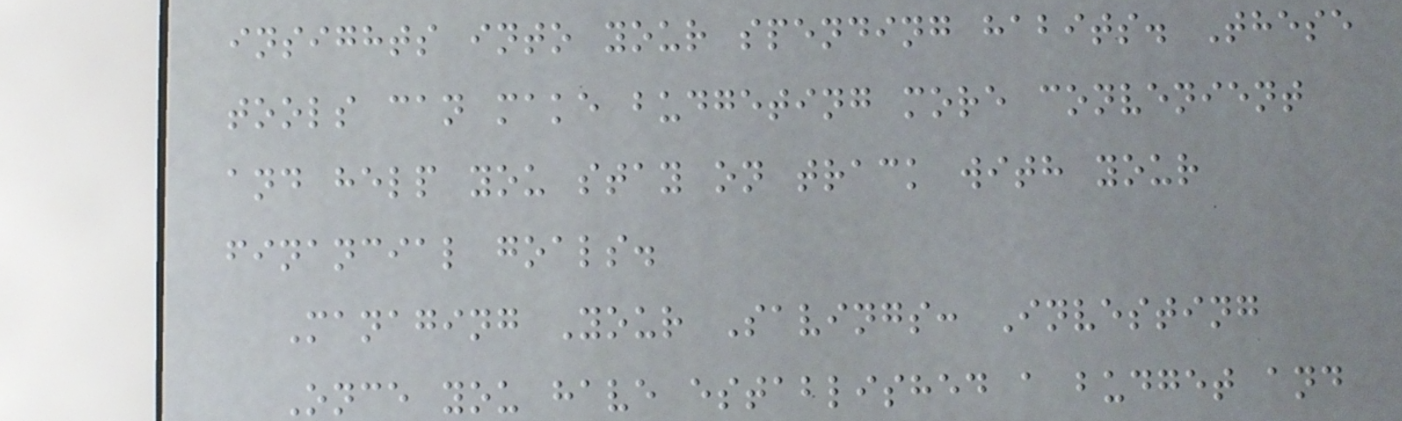insights into your spending habits. These
tools can make budgeting more convenient
and help you stay on track with your
financial goals.
Managing Your Savings: Investing
Once you have established a budget and
